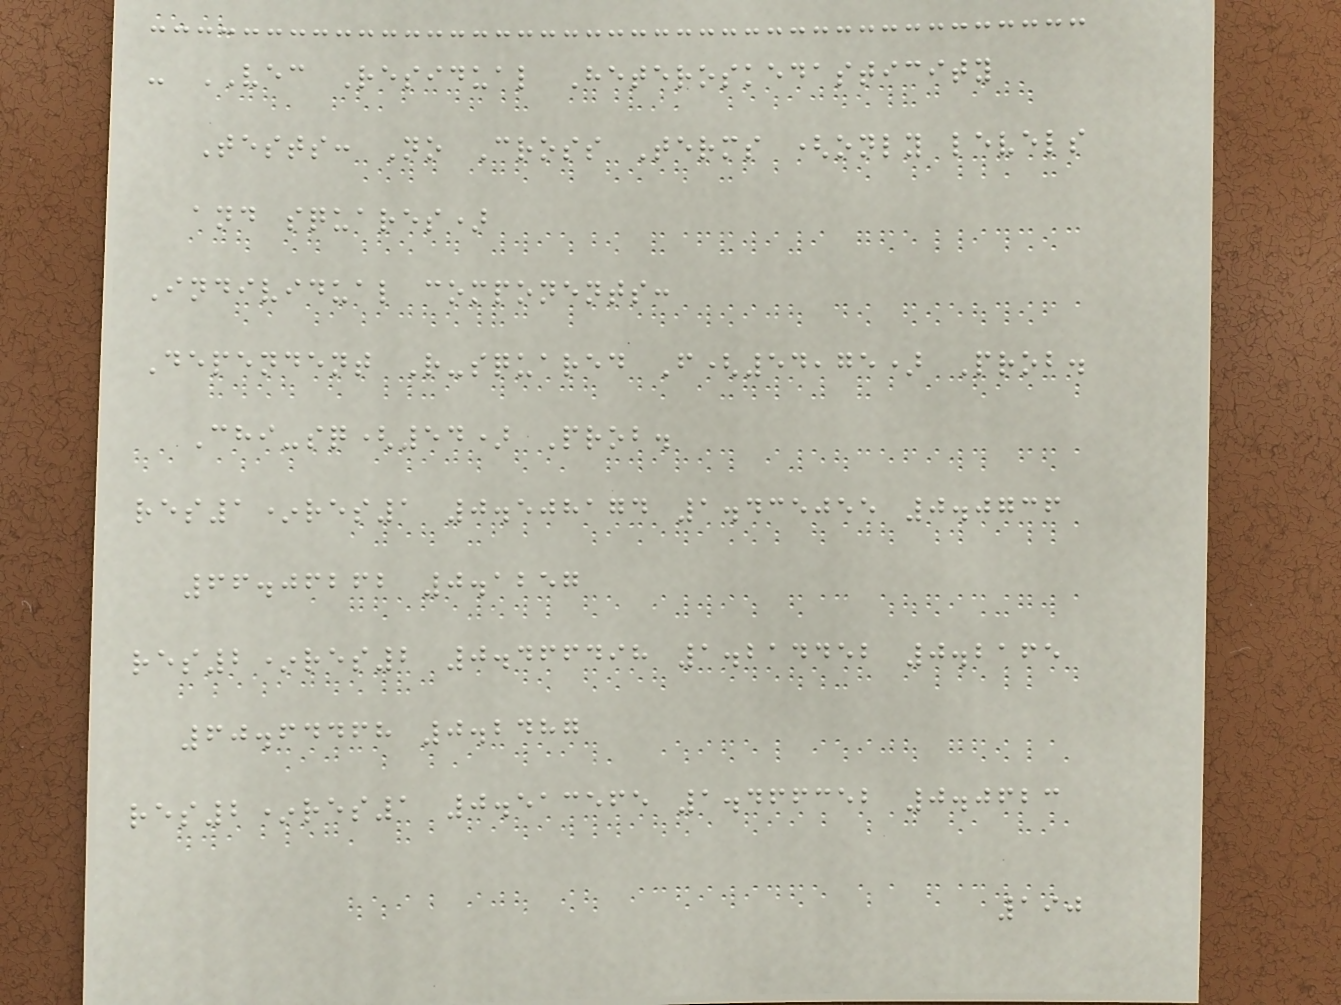- VEC Residual Heteroskedasticity
Tests: No Cross Terms (only levels
and squares)
Individual components:
Dependent R-squared F(54,75) Prob.
Chi-sq(54) Prob.
res1*res1 0.508174 1.435055 0.0736
66.06262 0.1257
res2*res2 0.466498 1.214452 0.2165
60.64468 0.2487
res2*res1 0.513565 1.466352 0.0623
190
